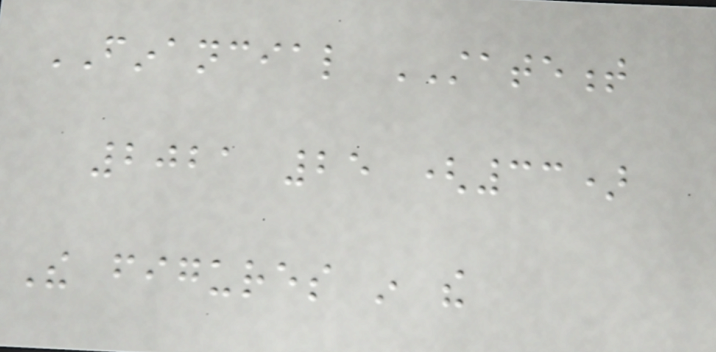FINANCIAL STATEMENT
2021 25 (33)
The figures in the
